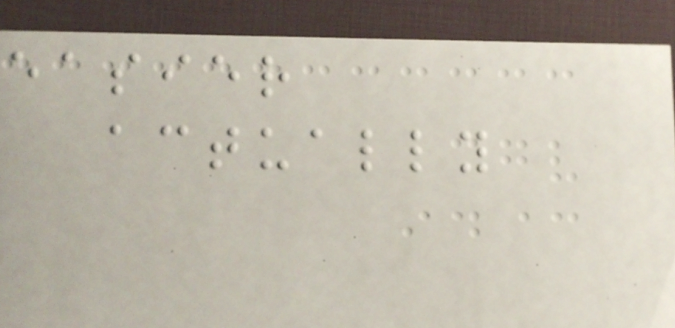easier
actually
